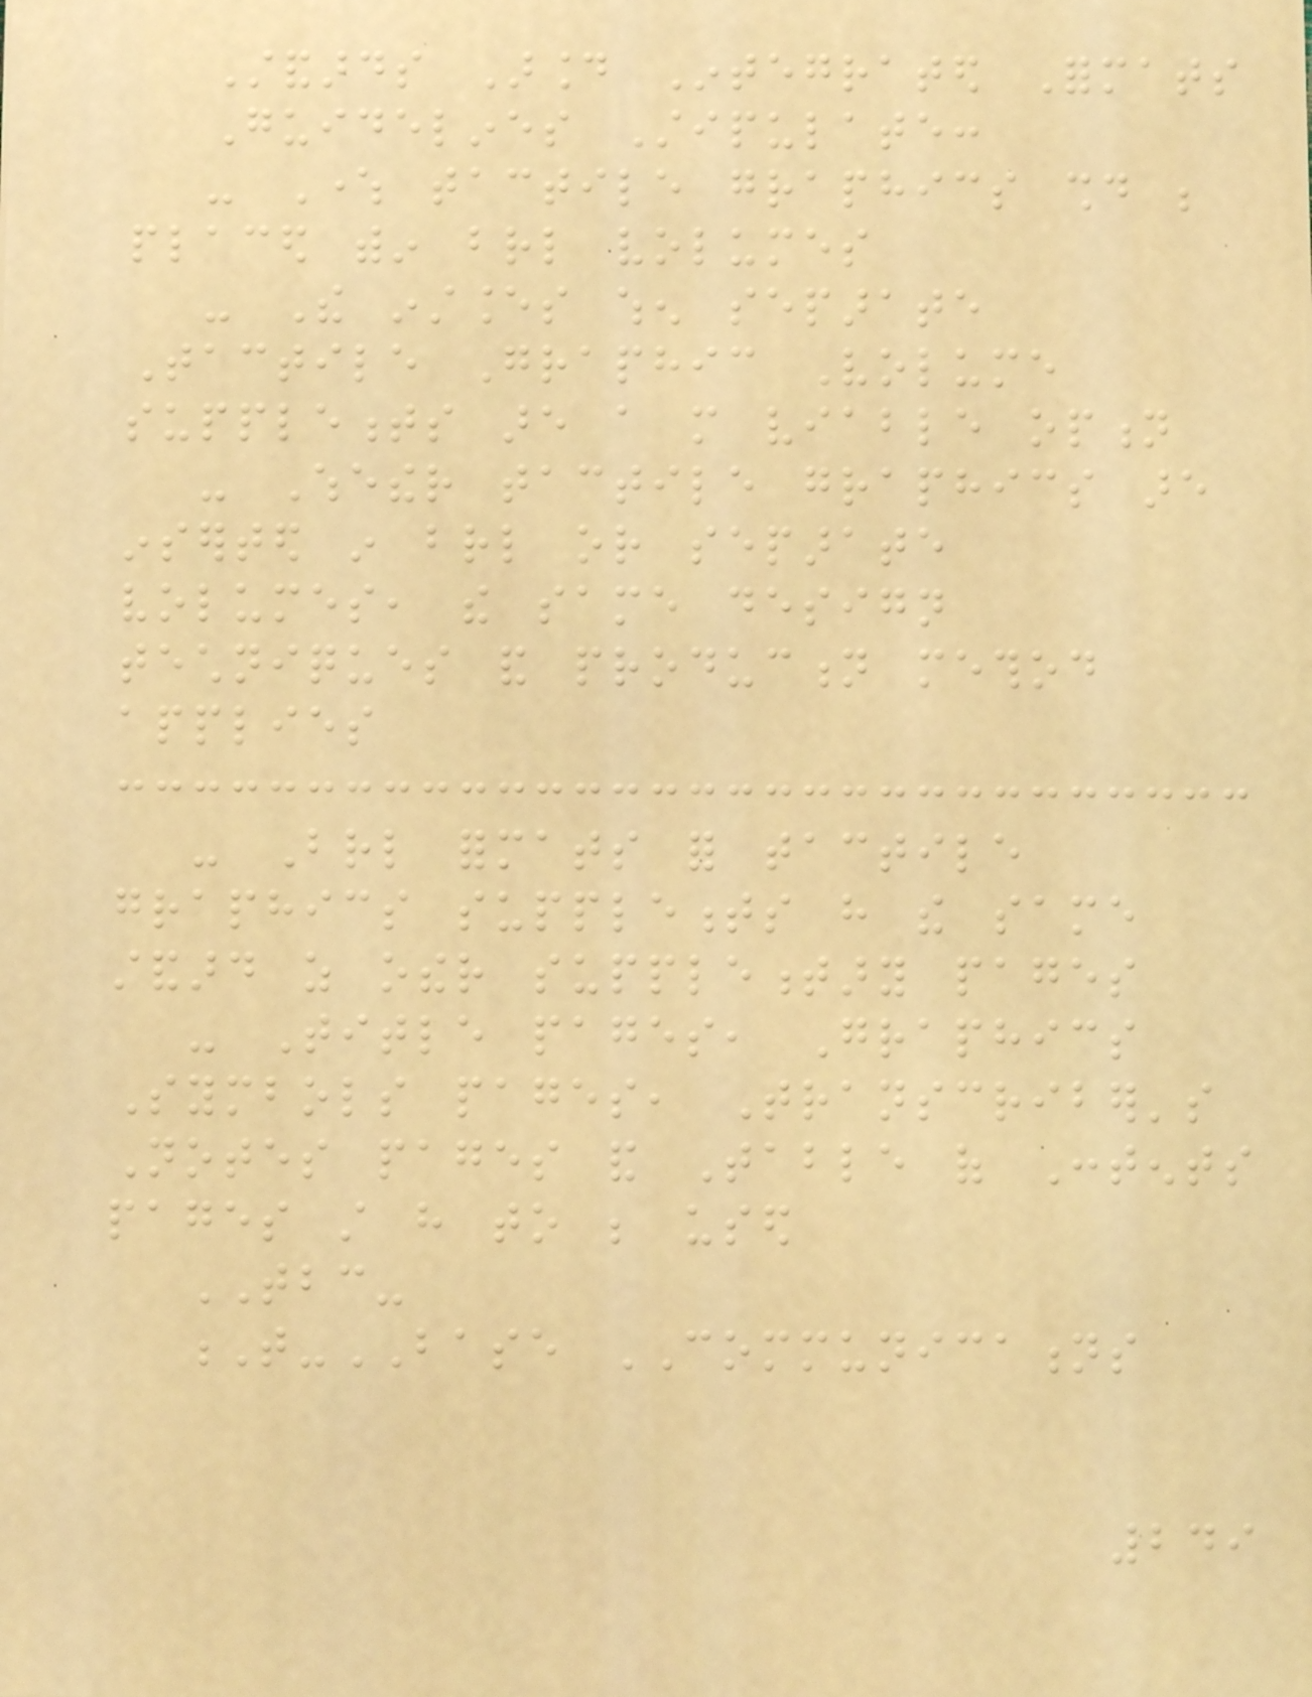Standards Around Integrated Formats
Guidelines Stipulate:
- Where tactile graphics should be
placed within braille volumes
- The instances when separate
Tactile Graphic Volume
supplements are a more viable option
- Whether tactile graphics are
inserted in braille or separate
volumes, the same design
techniques and production method
applies
- Braille formats for tactile
graphics supplements have the same
standard as other supplementary pages
- Title pages, Graphics
Symbols pages, Transcriber's
Notes pages and Table of Contents
pages still have to be used
TBC-
T-BASE COMMUNICATIONS
249
